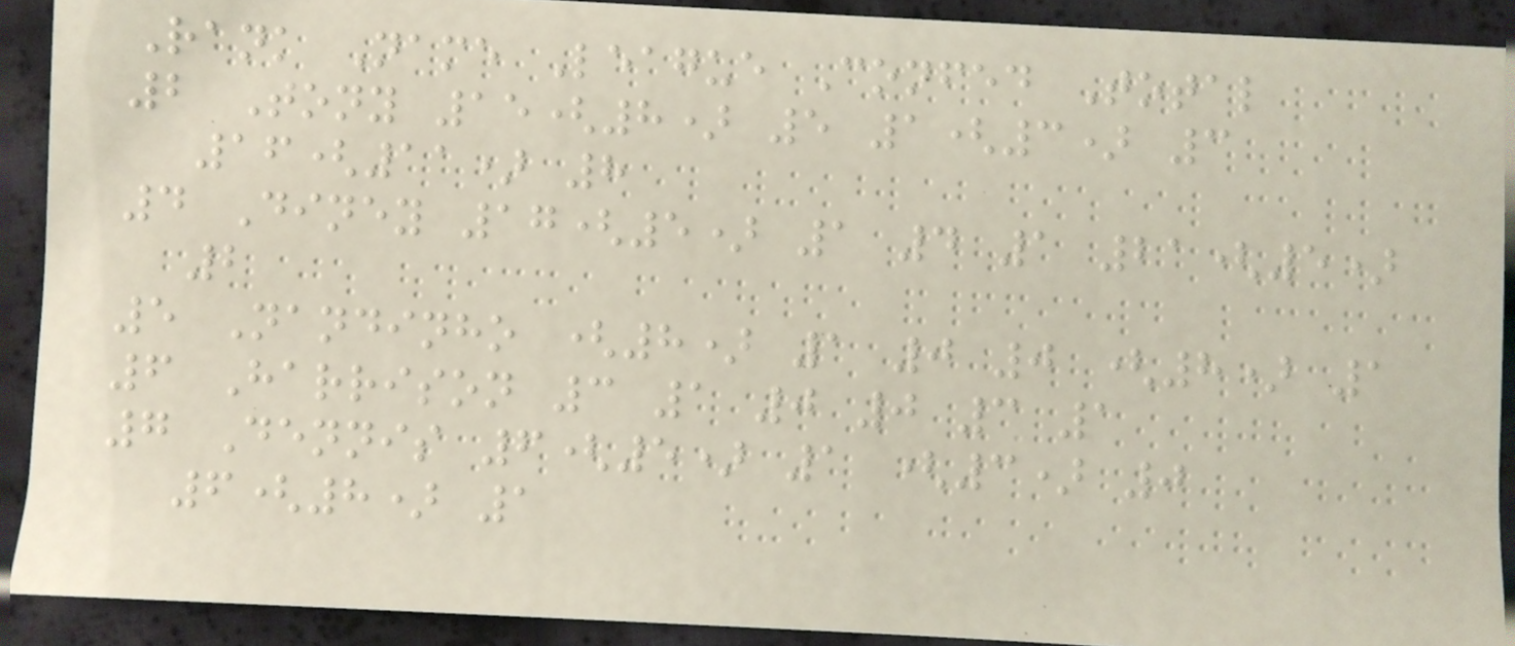Rank Name League Confed Total
2 Tony 15(8) 5 1(3) 3
16(11) 8
4 Diney 17(5) 1 4 1 21(5)
2
5 Nandinho (8) 1 0 0 (8) 1
6 Harrison 3 1 0 0 3 1
7 Dennis 6(5) 1 (3) 0
6(8) 1
